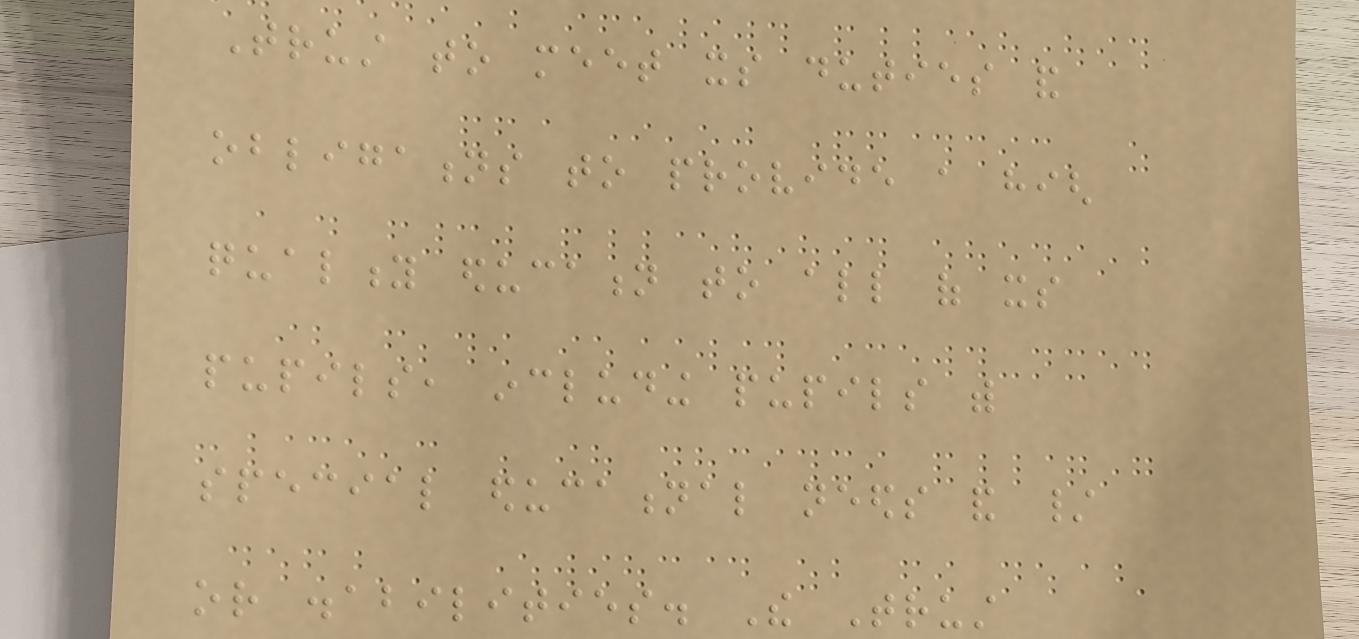Trust to meet its duties and
obligations to provide a high
quality education to all of its
pupils, including pupils with
special educational needs and /
or disabilities. The Trust
